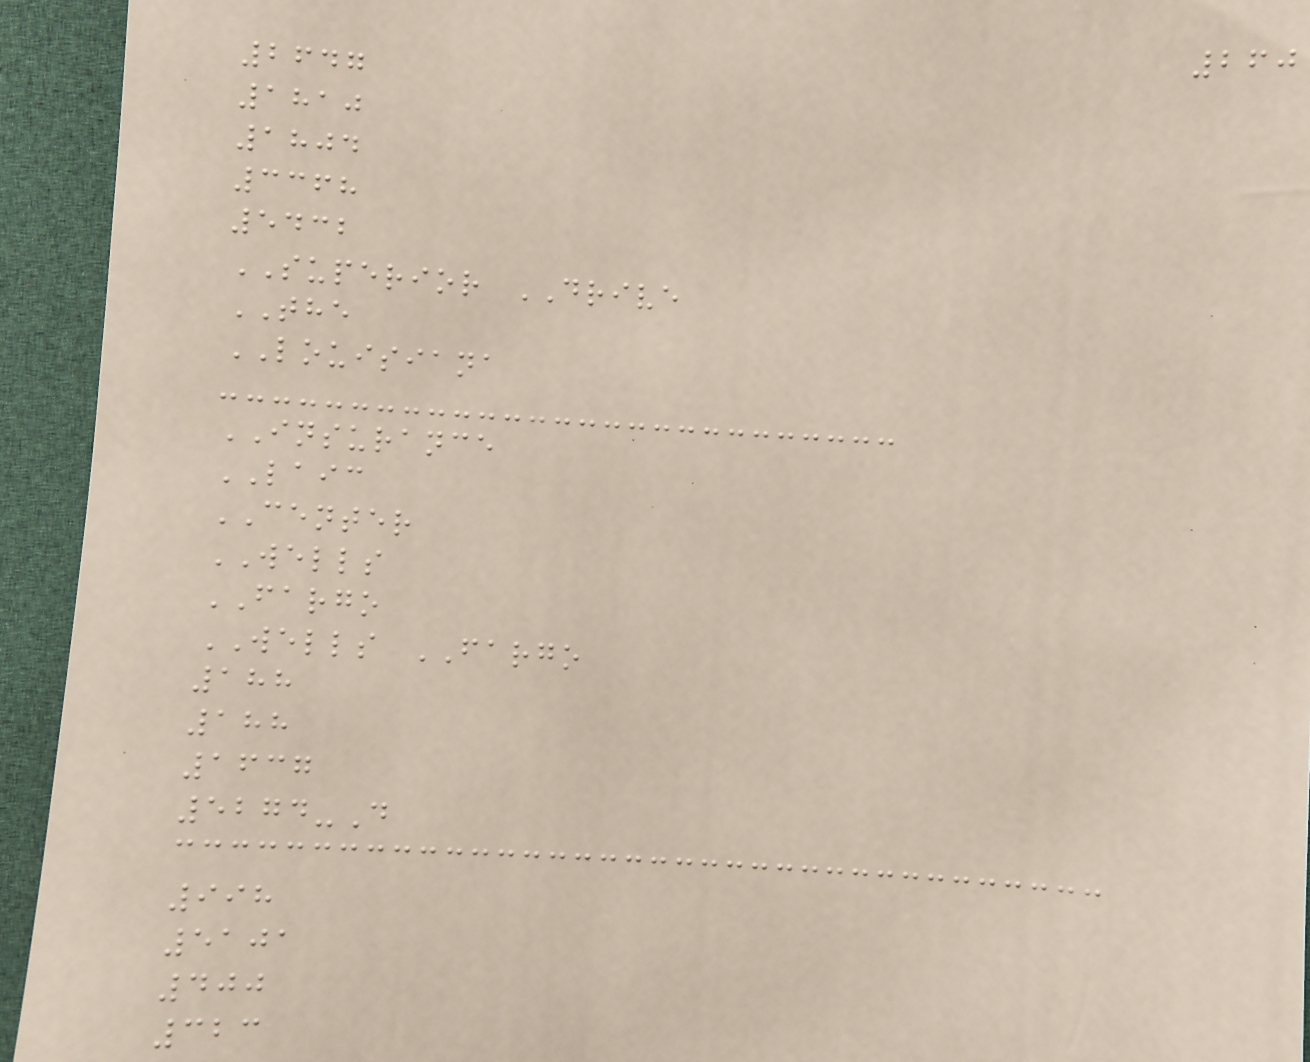260
2647
1810
1804
3368
5432
SUPERIOR DRIVE
THE
LOUISIANA
INSURANCE
LAIC
CENTER
WELLS
FARGO
WELLS FARGO
188
188
1637
5274-D
998
5101
400
323
